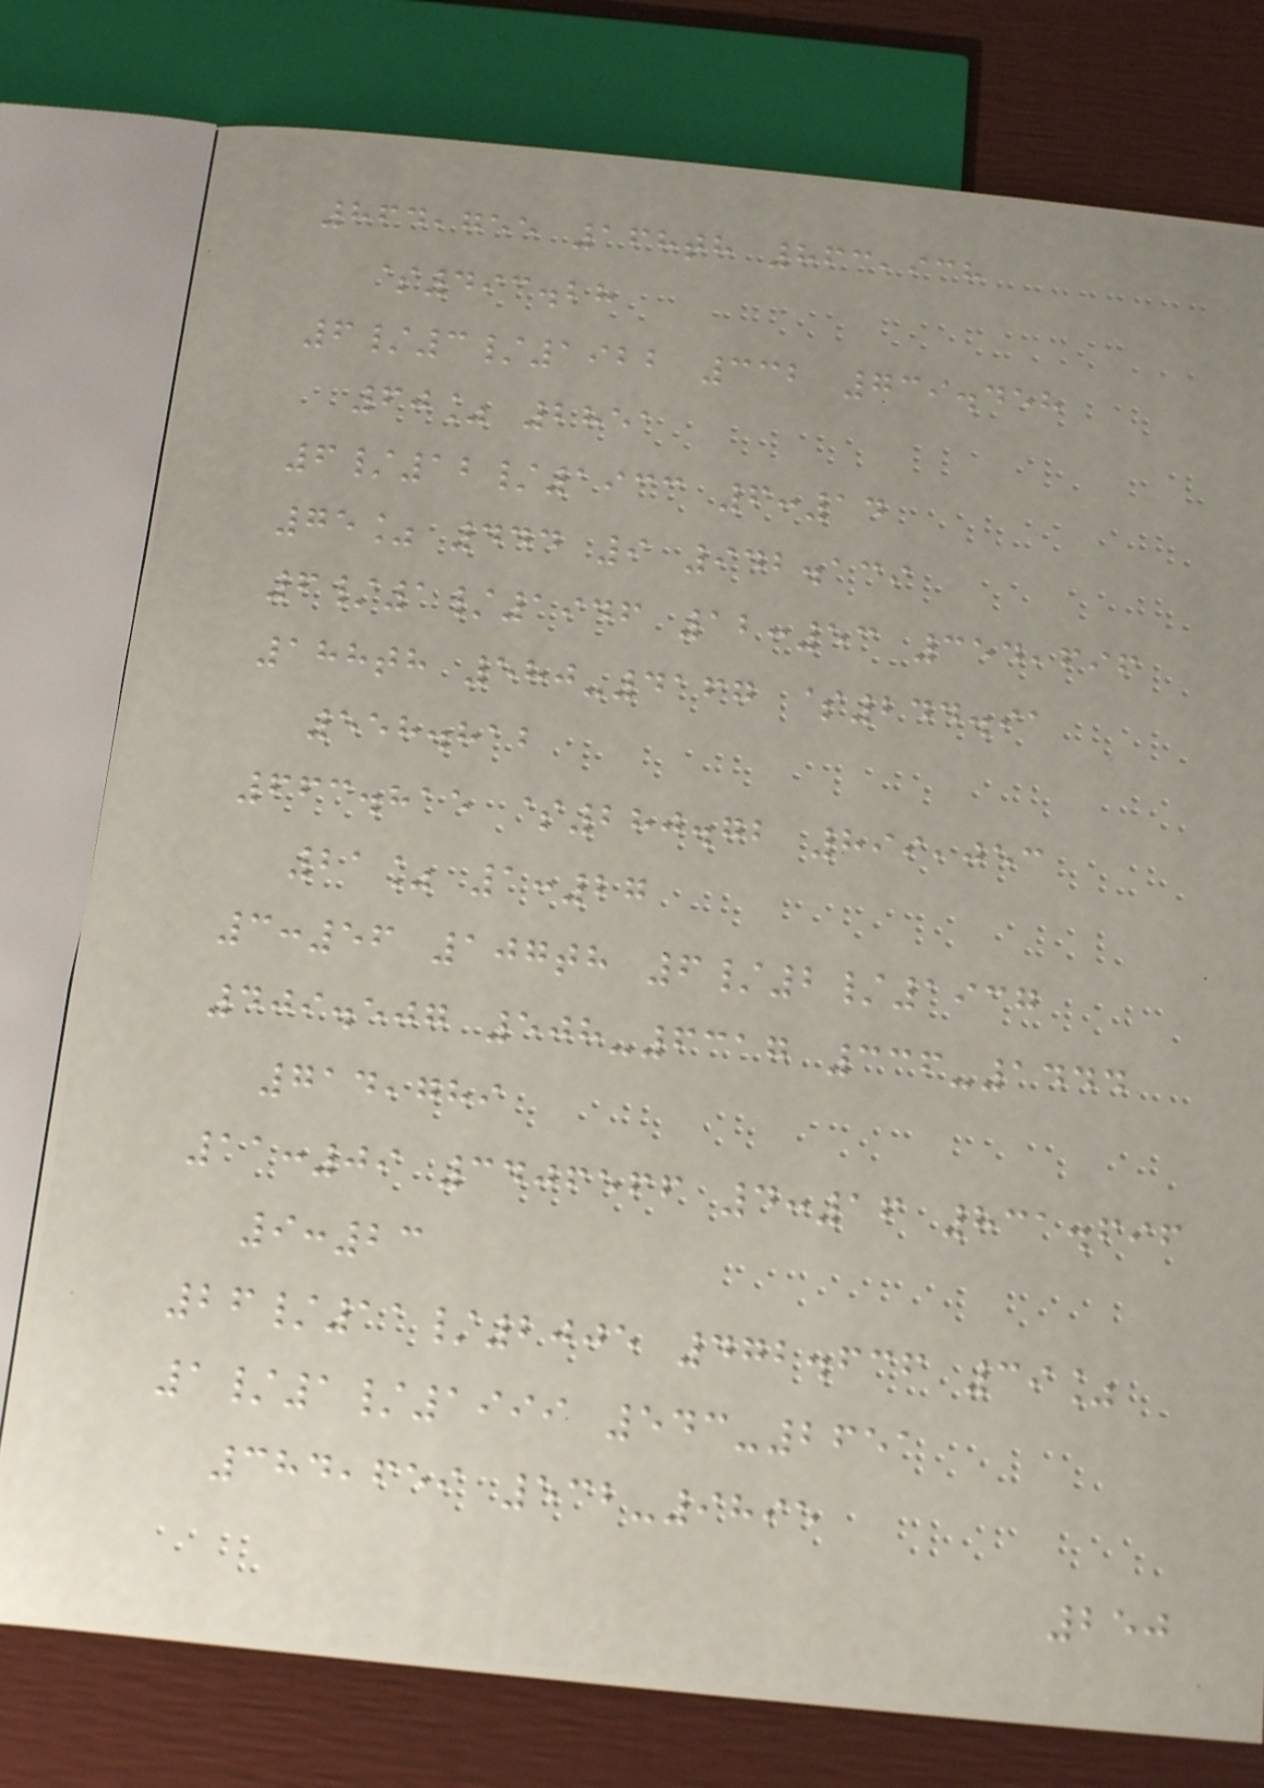864,755 168th 863,938
$493.28
6/3/1922 332 739.458
60% 2851
6/12/1933 6:14
75% 444 9 942.139
6/1/1946 12:53 354,696
188th 580-4167 $244.91
558.812
663.815 $280.72 899,053
21% 1:27
3:56 107th 6/2/1937
409.507 508-6317 336-1444
714,789
11:09 3406566 4:16 831.696
9:23
26/11/2005 472.636 39%
1/1/1999 543-2651
384,659 532-9895
250
